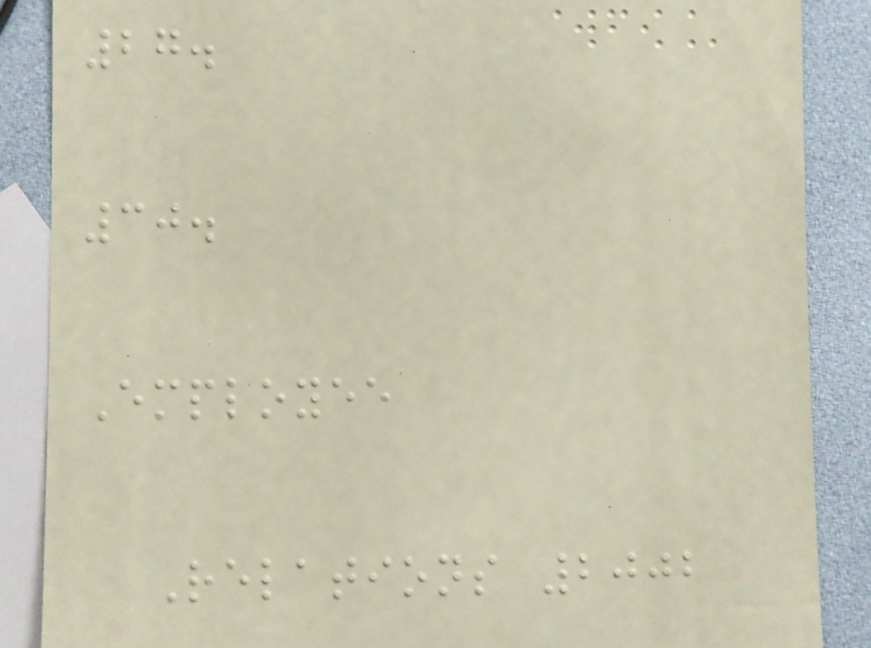27.
30.
Employee
Relations 2002
